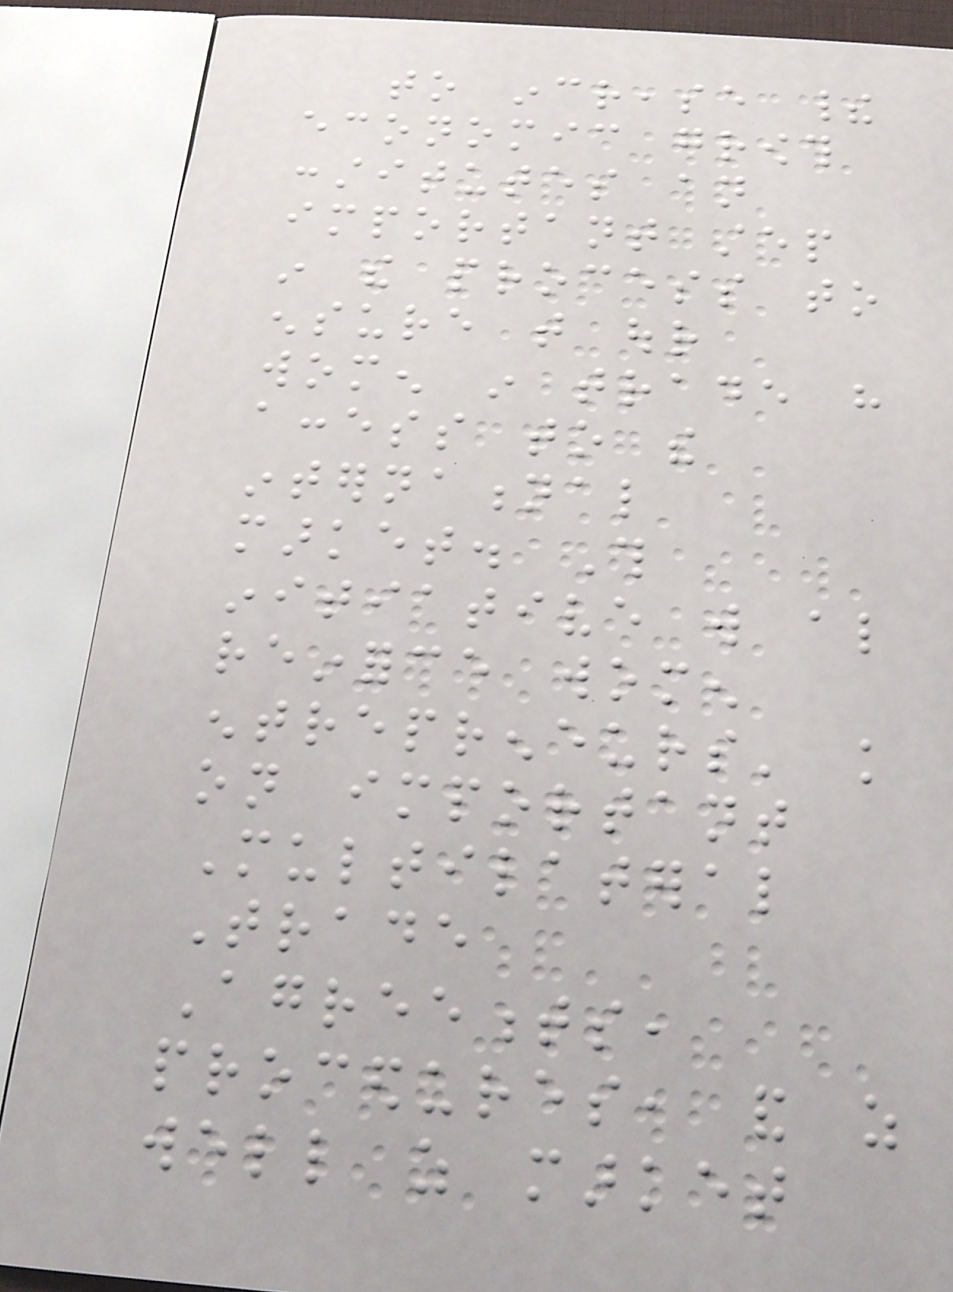to increase their
economic growth
constitutes an
important step
in the process to
ensure that our
women in trade have
access to the
international
market. This
initiative will also
reinforce women
entrepreneurs' knowledge
on important
Multilateral
Trade
Agreements,
procedures, and as
well as market
